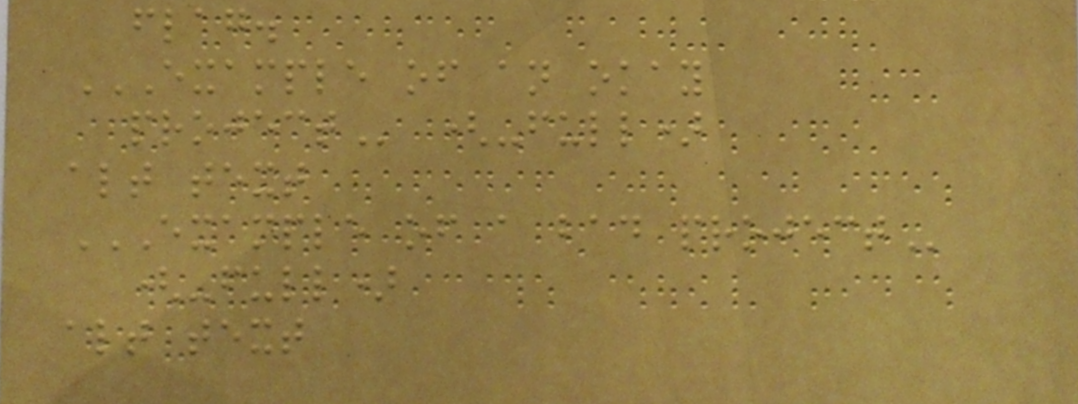flag.
EXAMPLE OF AN OKAY
PROJECT (-full)
alt text
EXAMPLE OF A BAD PROJECT
(-full)
alt text
